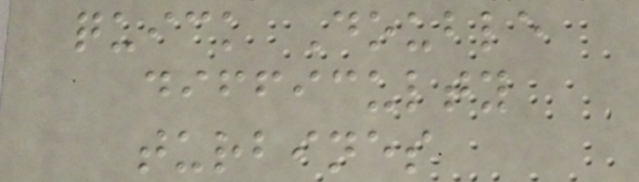quick Double
difficulty
turbines
